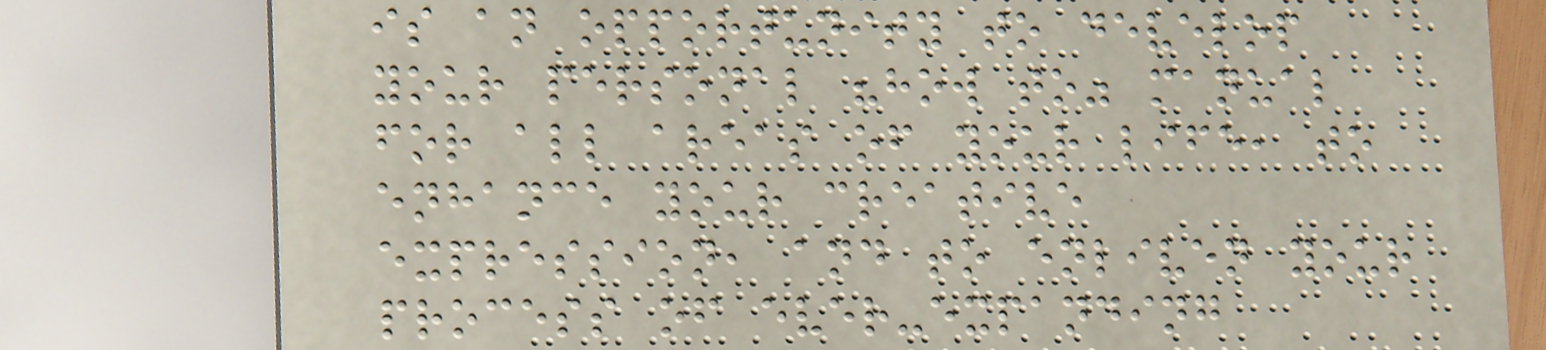is an opportunity to develop
your personal "how to" manual
for all areas of your life, to
enhance your creative
expression, and to enliven your
process of ever-expanding
